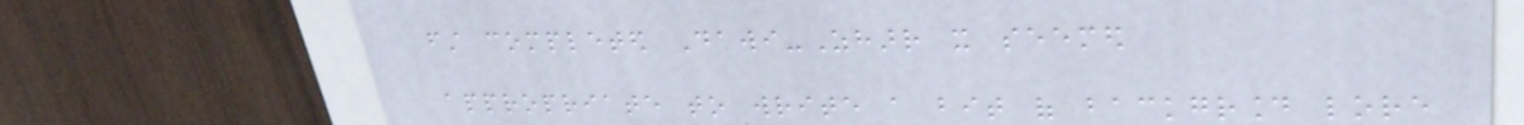first completed Dawi-Zharr it seemed
appropriate to write a bit of background lore
